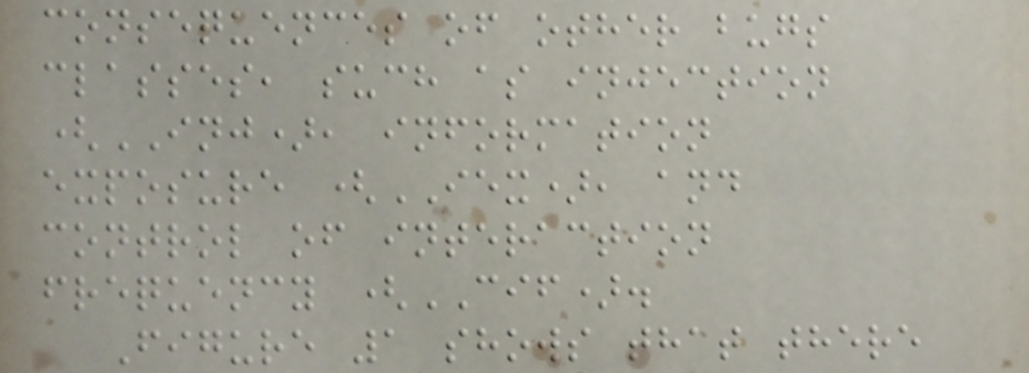consequences of other bugs
classes, such as injection
(INJ), information
exposure (IEX), and
control of interaction
frequency (CIF).
Figure 1 shows that there
